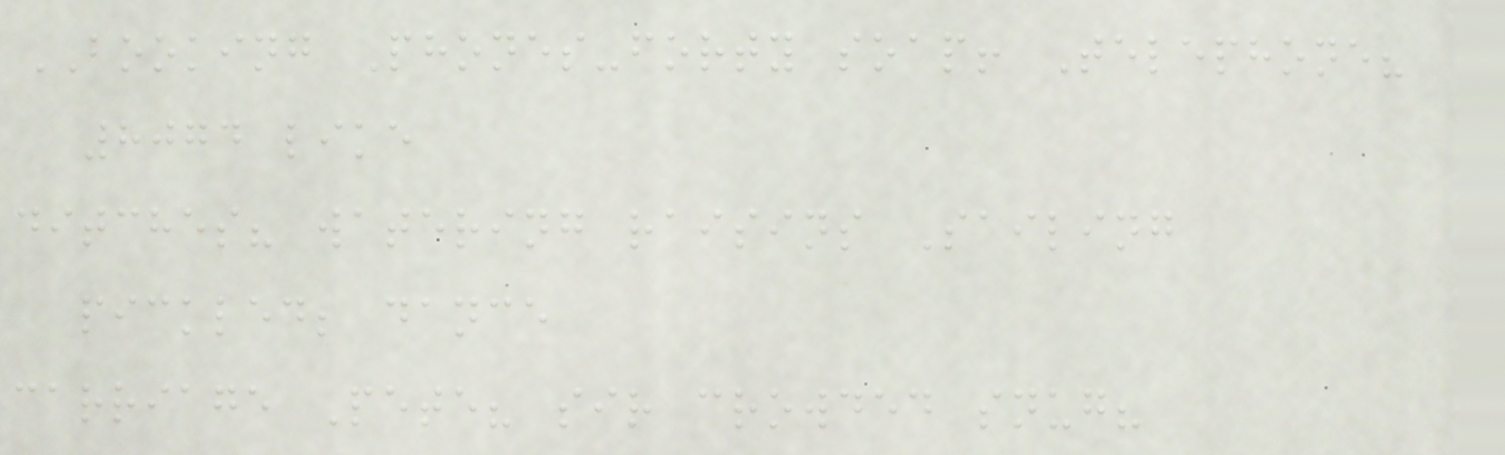BOOKING Phones-forty soap! Telephone?
8074 like
ditches? watering raisins Sailing
pickled; dance
carriage Pete? sir crowded snug?
